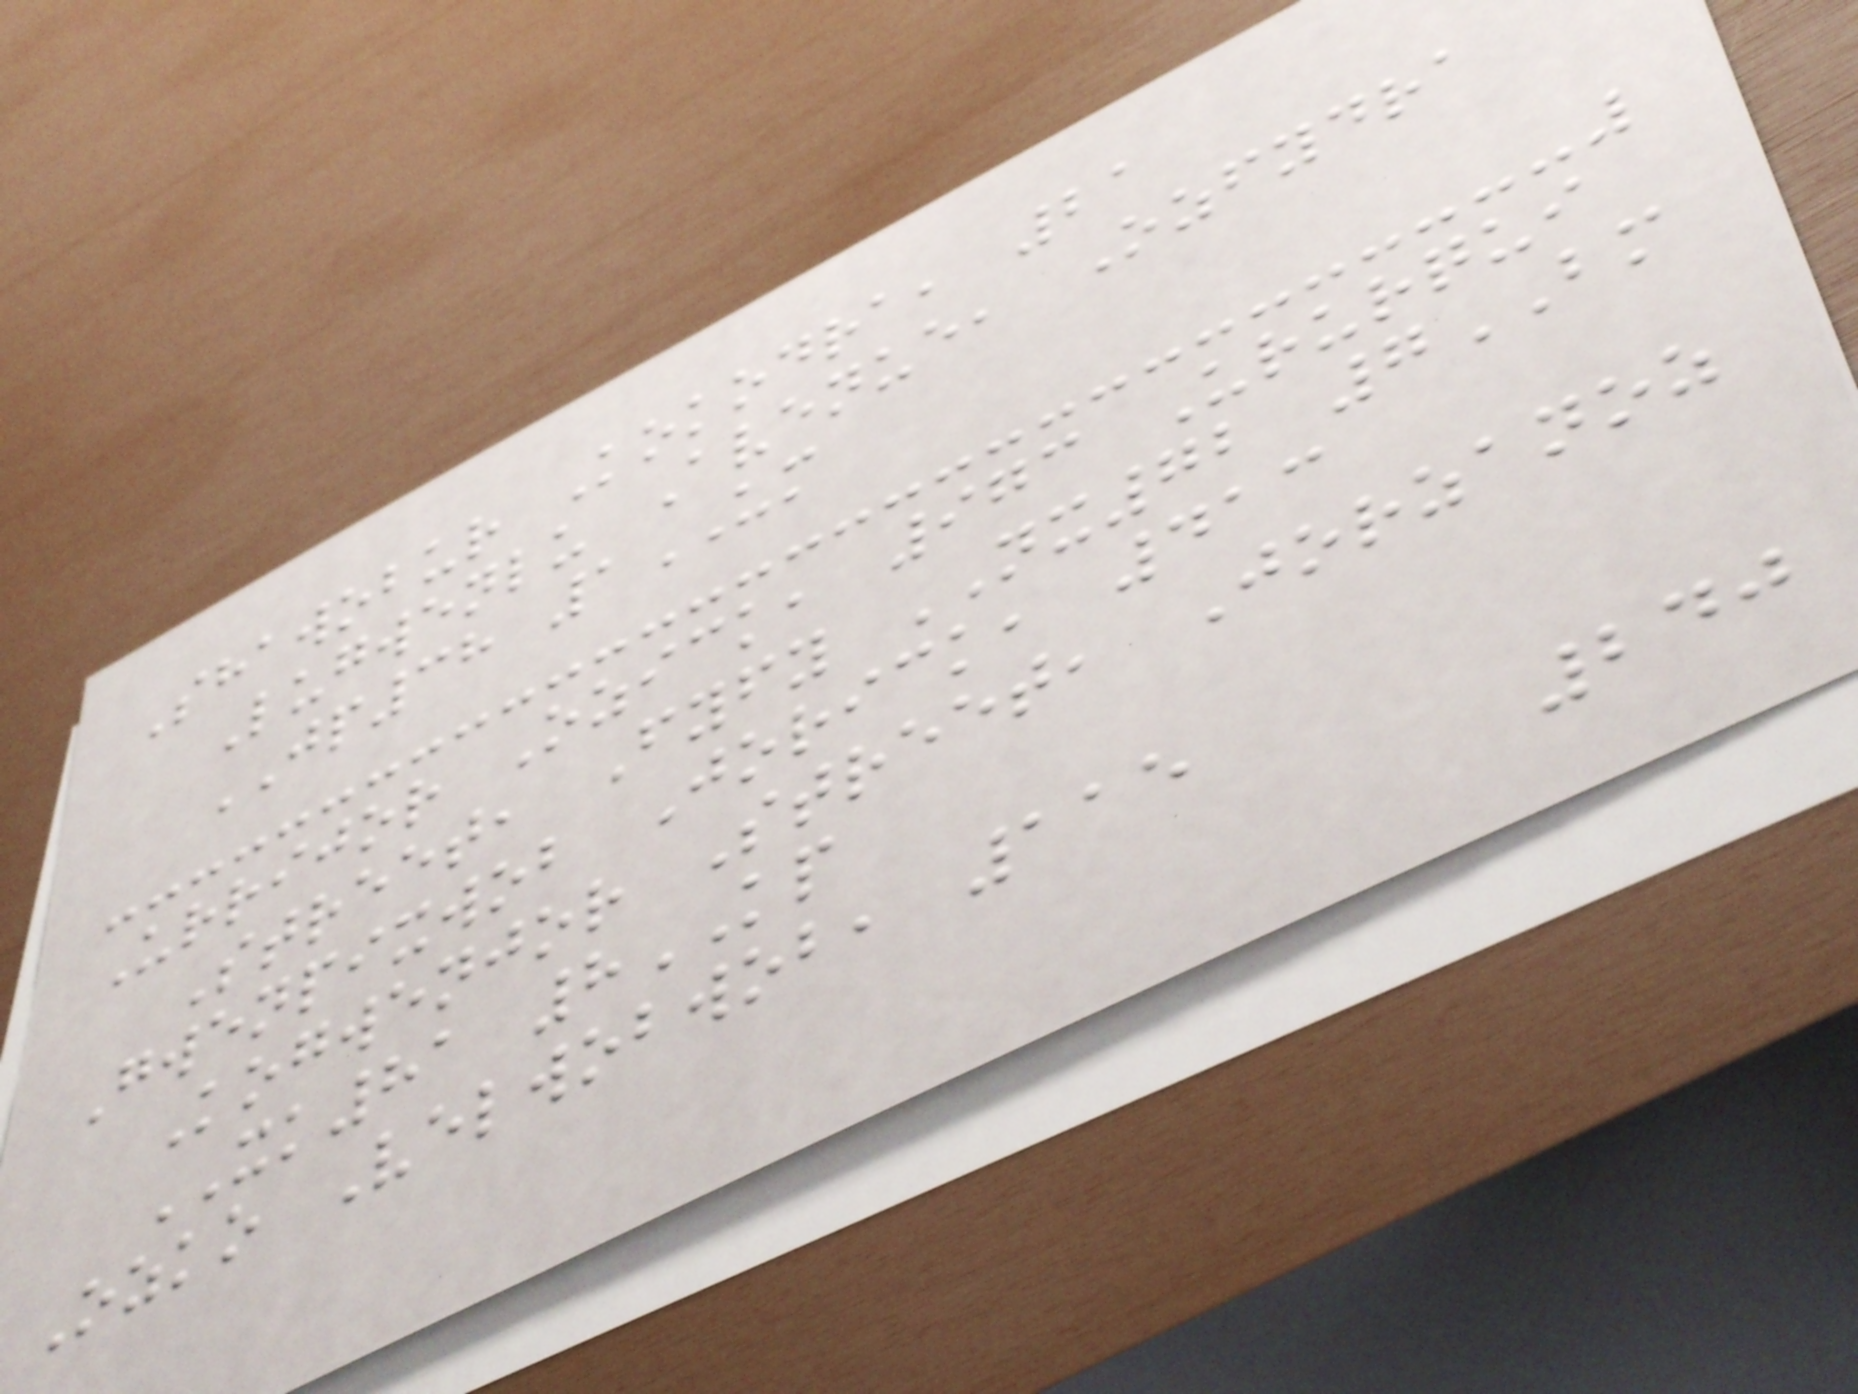Shawobur Kokodra, 21
Lugwenlu Avenue, Ozfydra
JP38 1UM
Urrijor Ozick, 973 Ururqui
Street, Fyfy NX72 7BM
Gwenpixwob Jorick, 413
Kogwenjor Street, Jorzanoz
XK81 8KP
Ozko Velwobwob, 115
240
